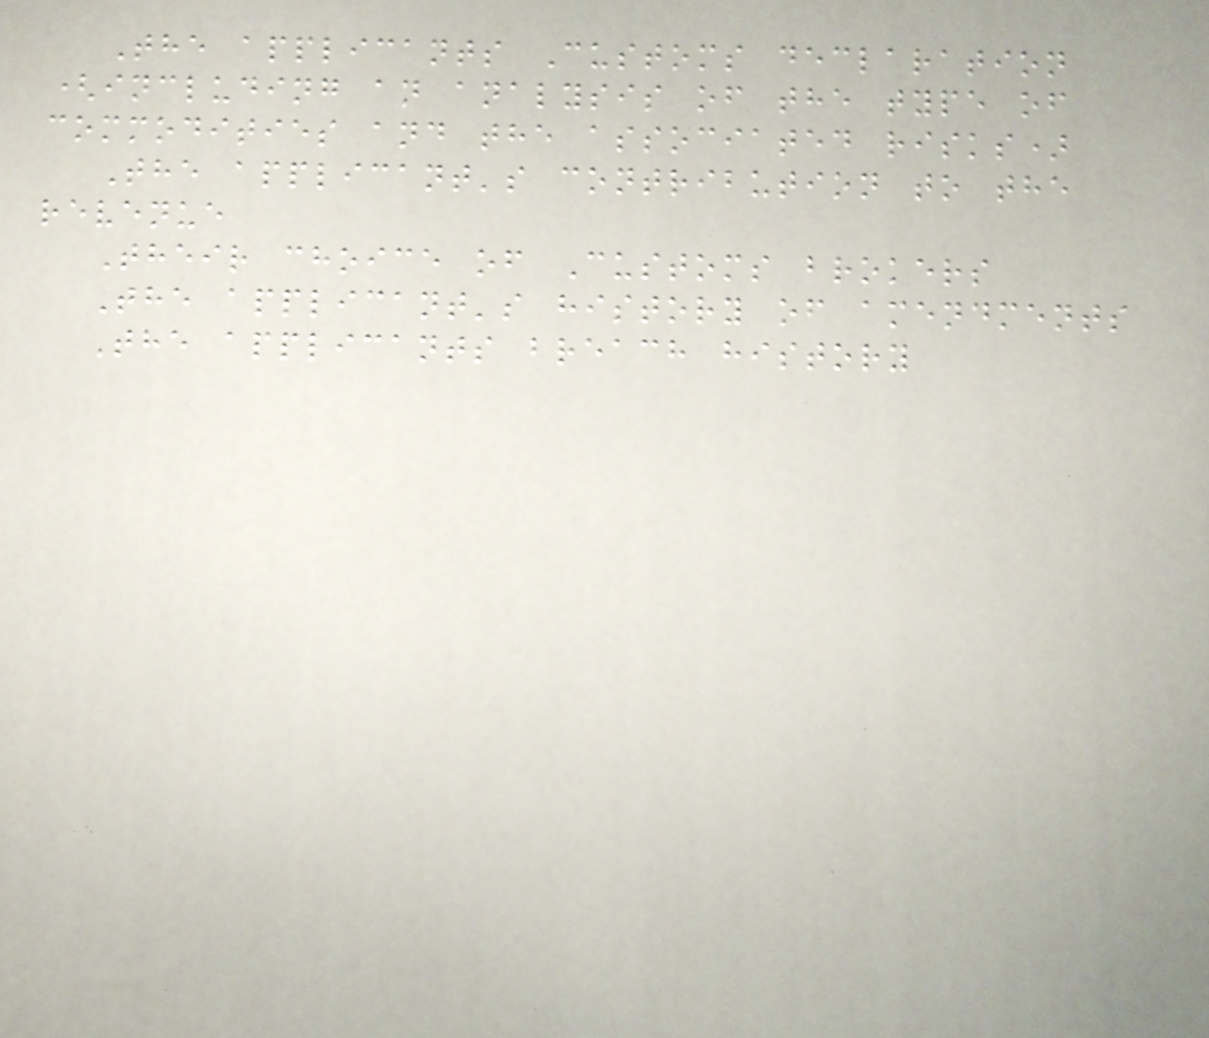The applicants Customs declaration
(including an analysis of the type of
commodities and the associated risks)
The applicant's contribution to the
revenue
Their choice of Customs brokers
The applicant's history of amendments
The applicants breach history
